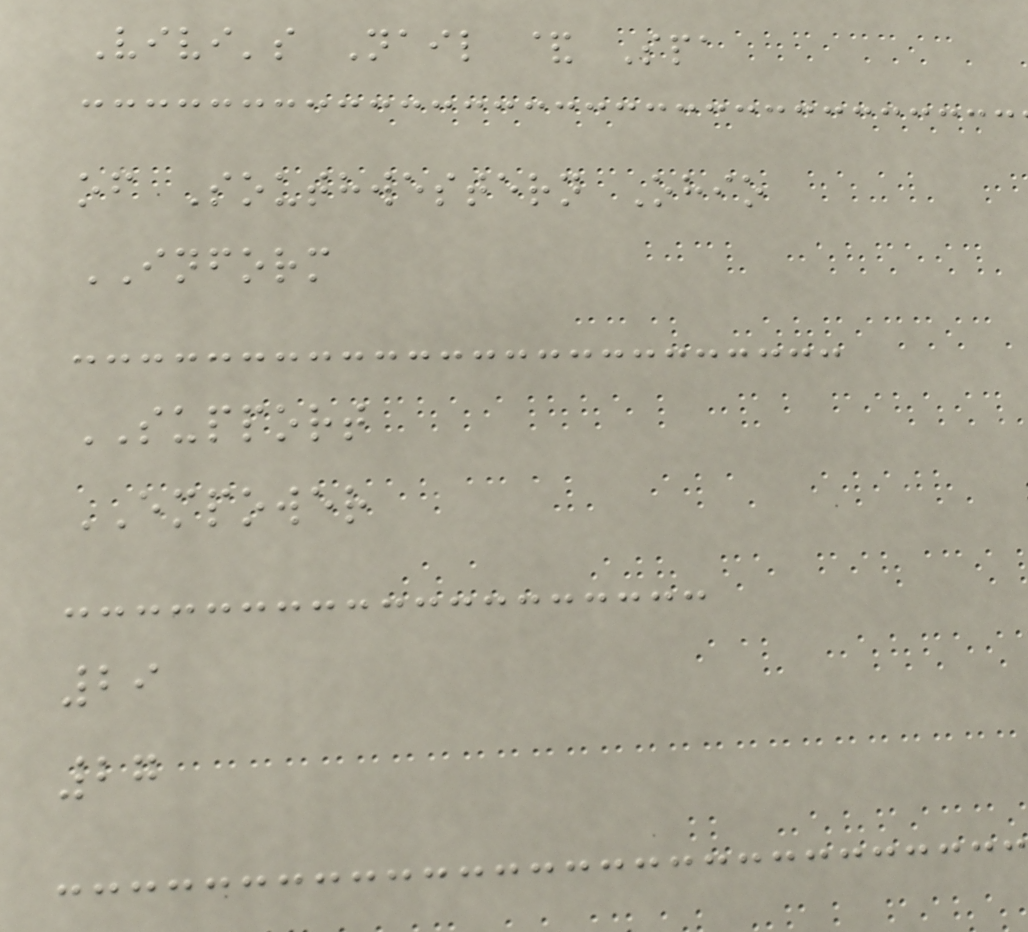Vivi's Nail & Spa
of Southwestern Ohio
INFORM
SUPPORT
EMPOWER
29
27
